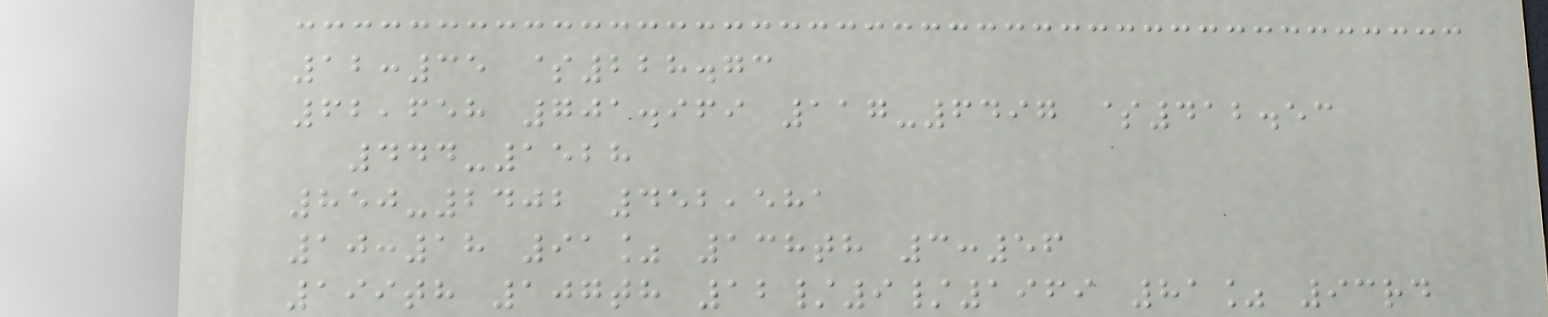12:35 $228.73
62,658 701.969 117-6497 $412.53
444-1528
850-2402 452,581
10:18 91% 138th 3:56
199th 107th 12/9/1969 81% 93rd
